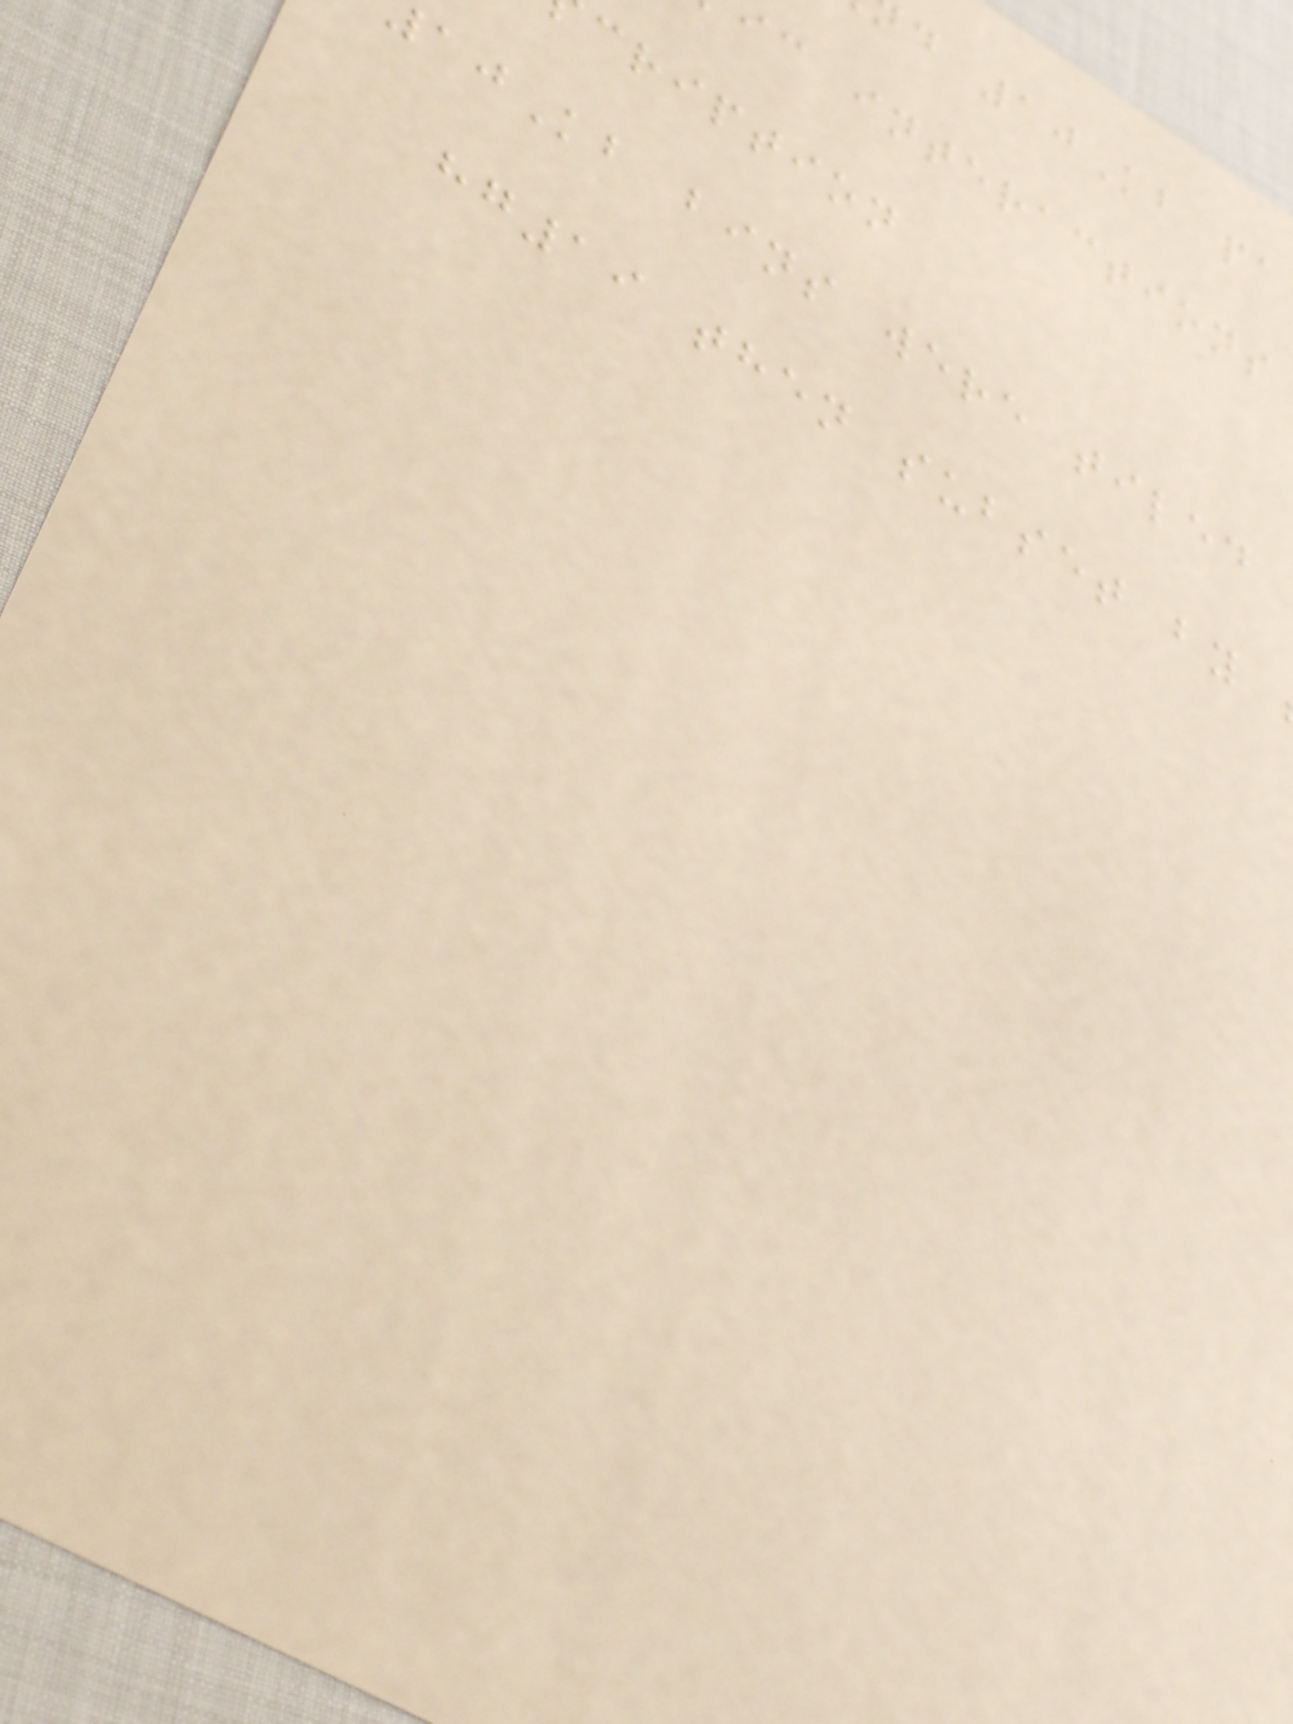d 10Kb pa
ic interactions
cription
Kb bins were tiled
hg19 then subset by
